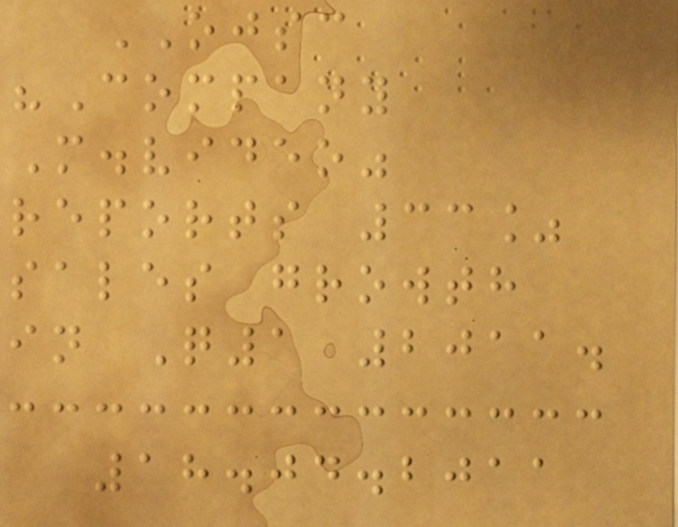OJSC
"Company
M.video"
reports 33%
sales growth
in Q1 2011.
18.04.2011
